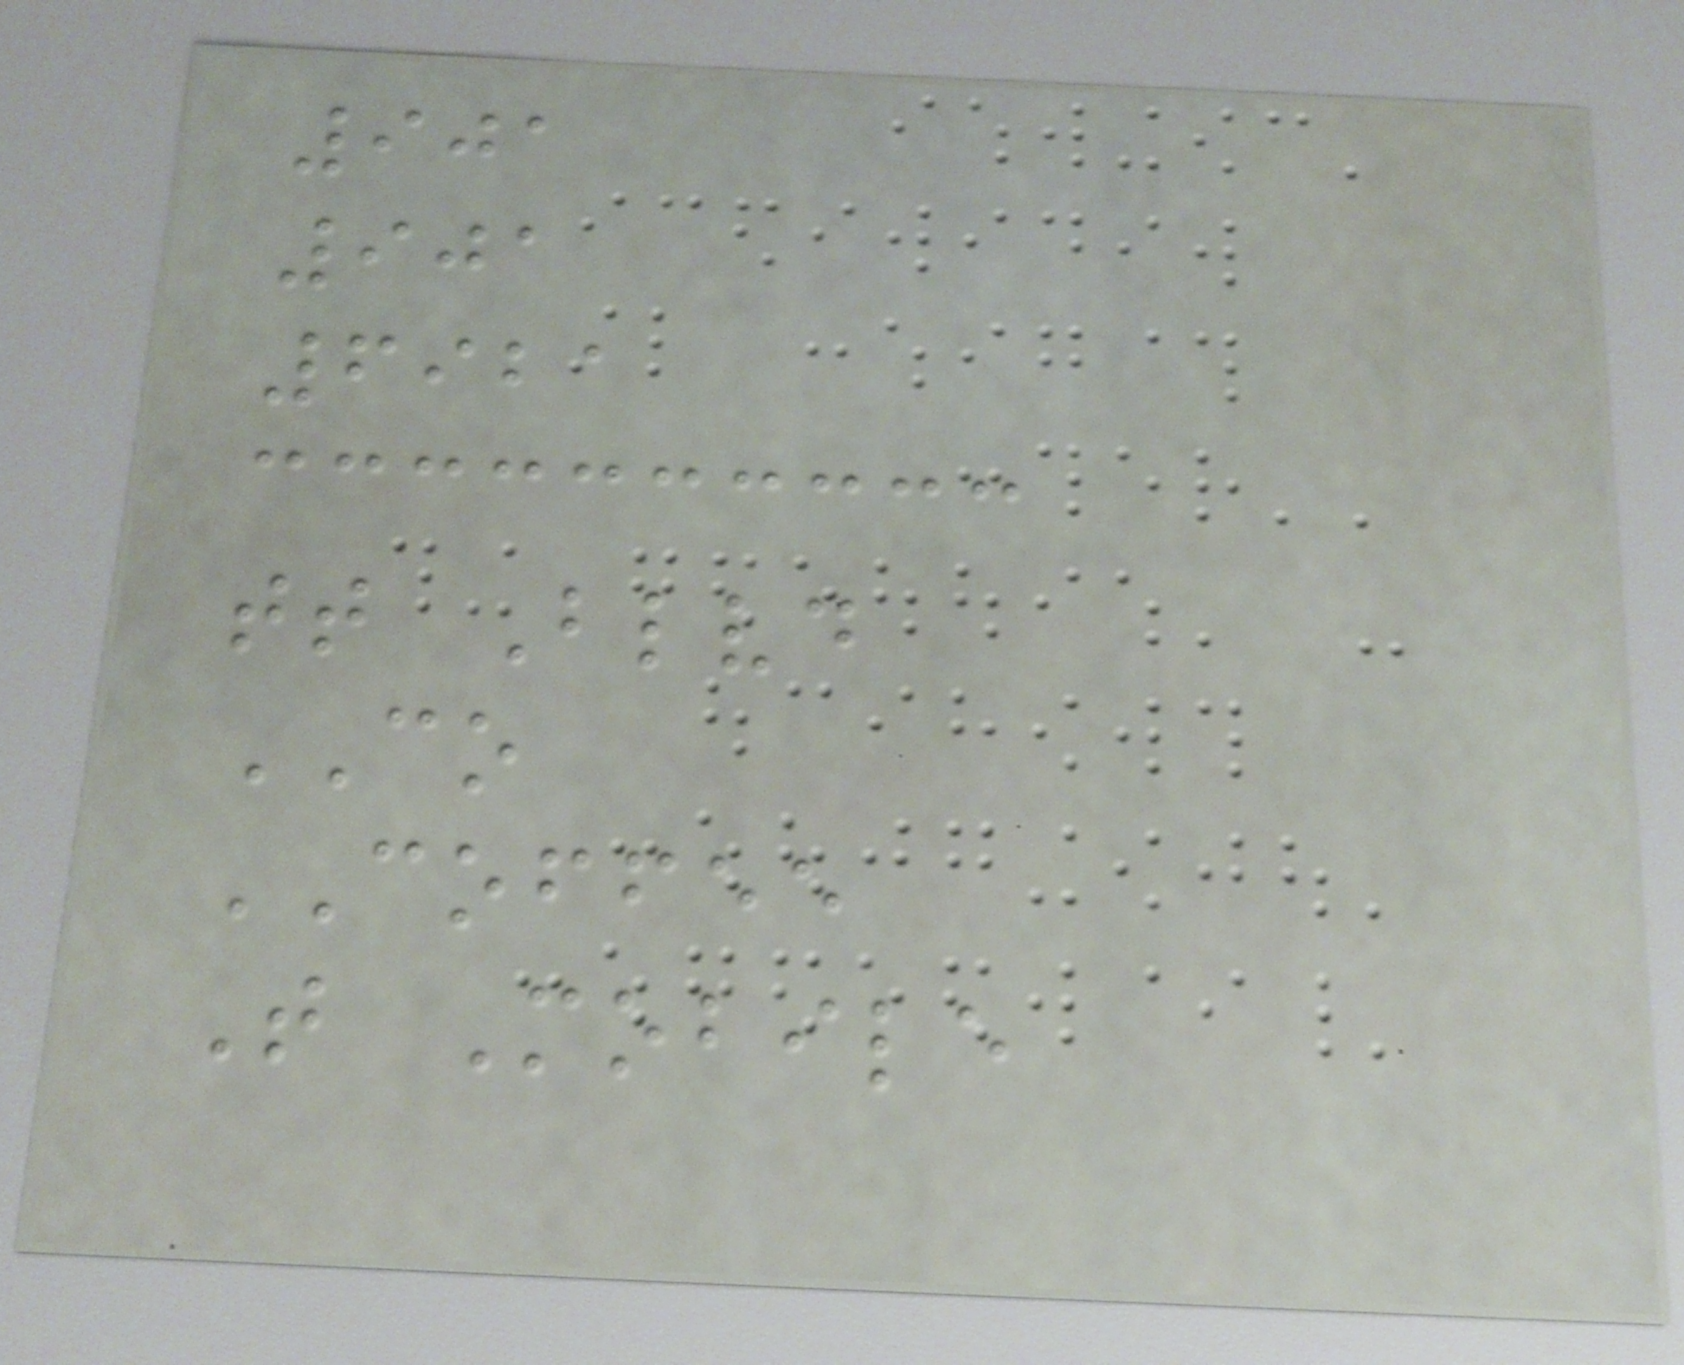901
901
6921
tt Blvd
CO
COFFEE
T Mobile
